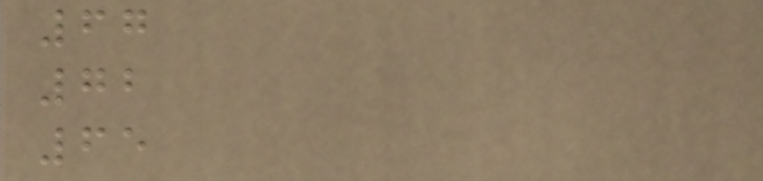67
72
65
